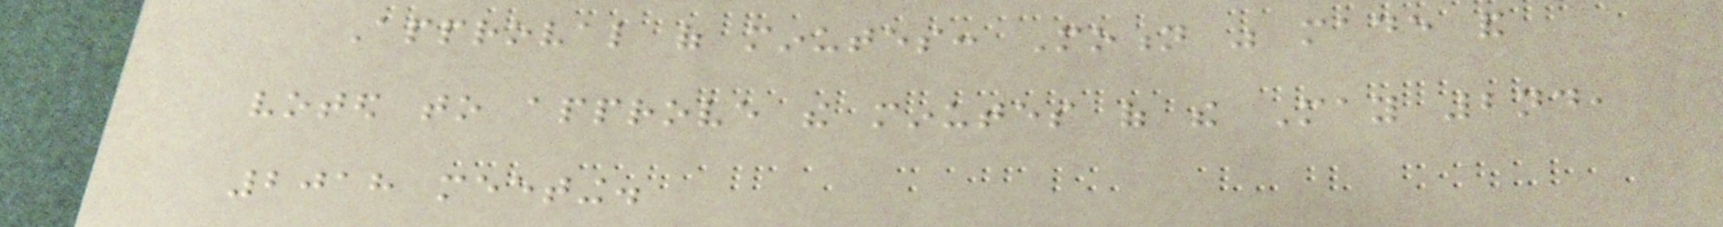Approval of minutes: Motion was made and
voted to approve the minutes of the May 2nd,
2018 meeting.
